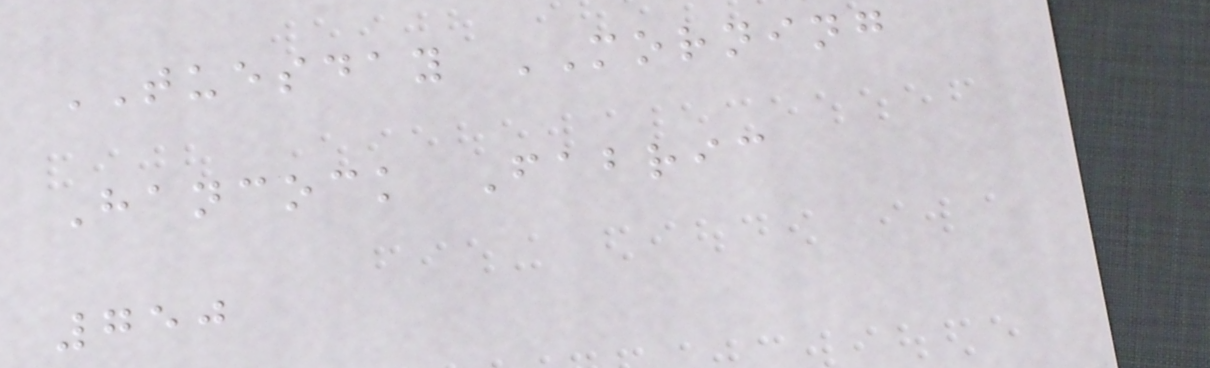TUESDAY MORNING
Hancock Fabric
750
